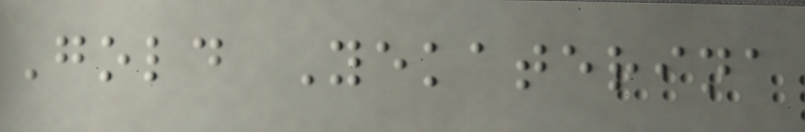Gold Yekaterina
